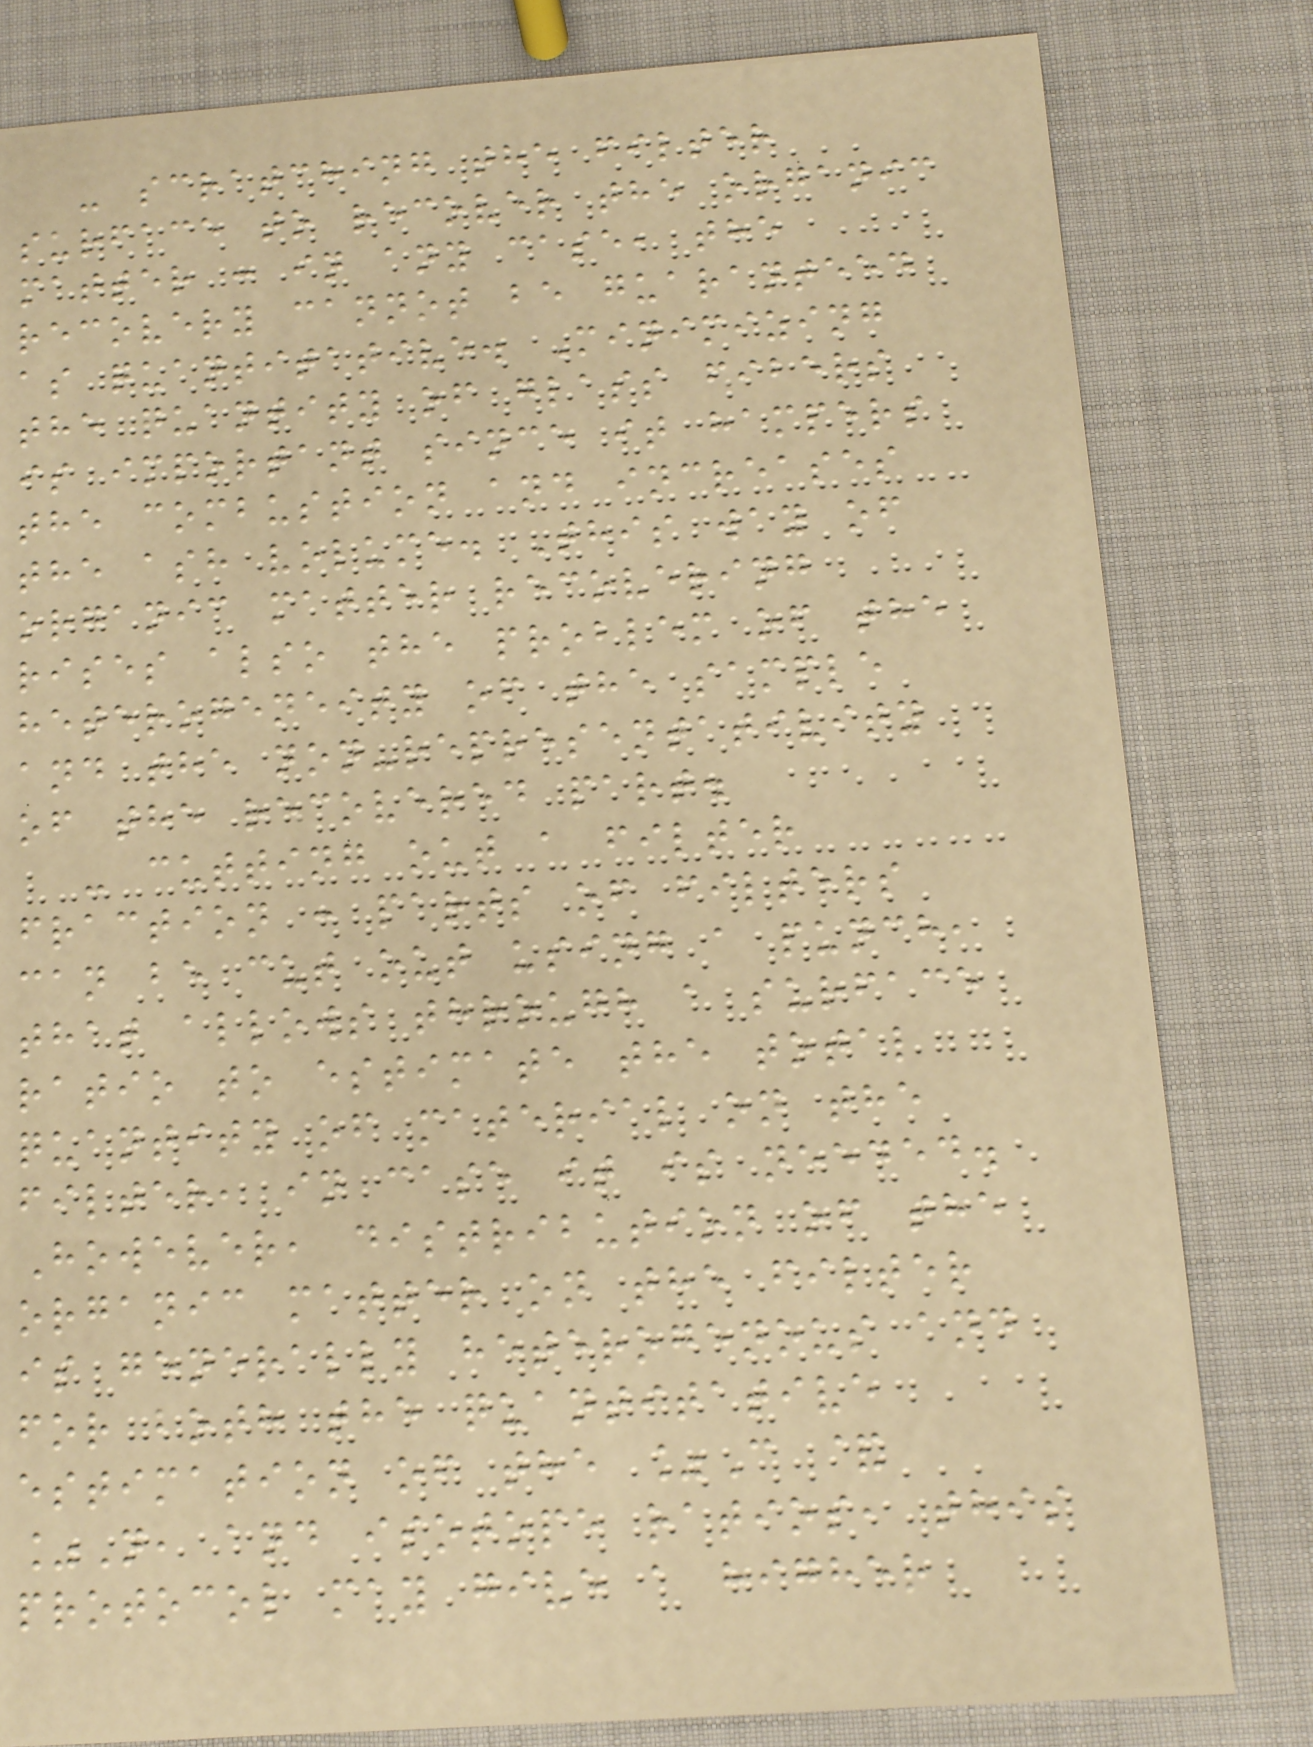- scratching the filter
surface to recover the organic
matter : in any case, the
recovery cannot be guaranteed
as quantitative. Minimizing
the quantity of glass fibers
is important since it hampers
the combustion and increases
the ash volume. This way of
organic matter recovering
rises also the problem of the
heterogeneity of the sample
and the non-representativity
of the recovered part.
- cutting out a filter
fraction : parts of filters
can be cut out using a punch,
that allows through a surface
ratio to estimate the total
quantity of material on the
filter, in case it is needed.
However, distribution of the
organic matter on the filter
is generally heterogenous and
for both the quantitative
estimation of the %C &
%N, and isotope ratios, this
protocol may give a higher
